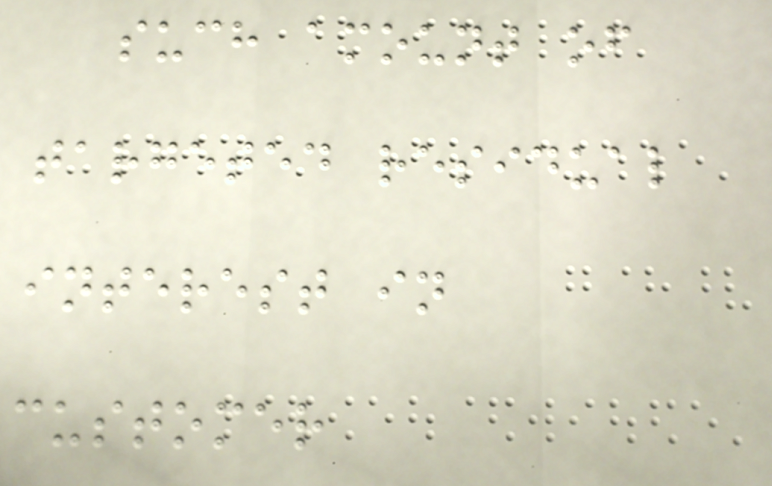such amount of
targeted residual
interest in
customer
